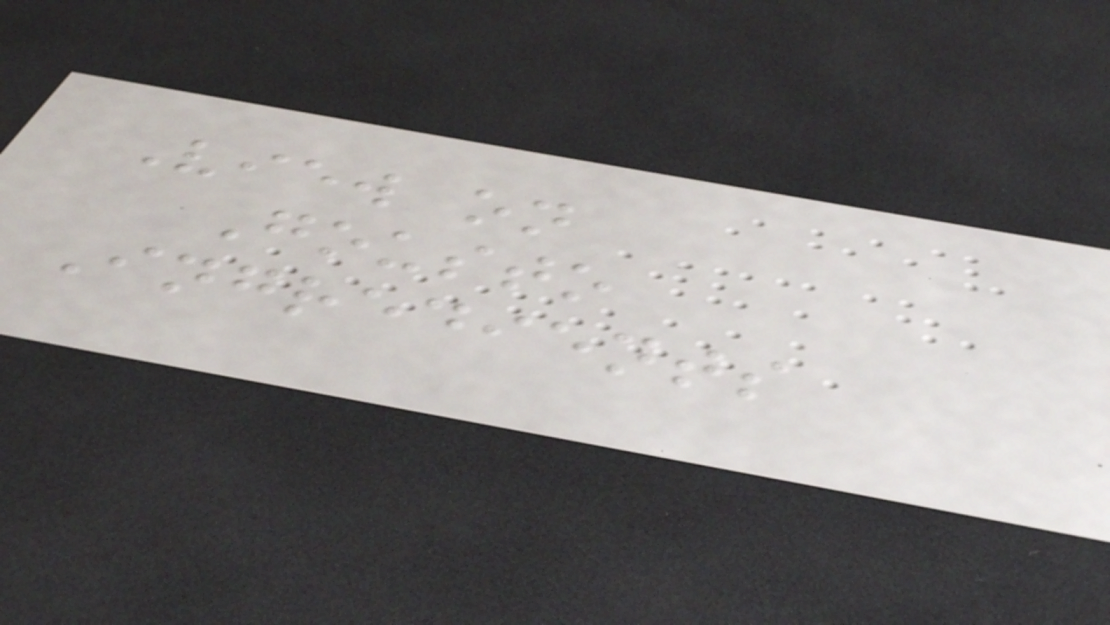View on
Gousto
Ingredients
